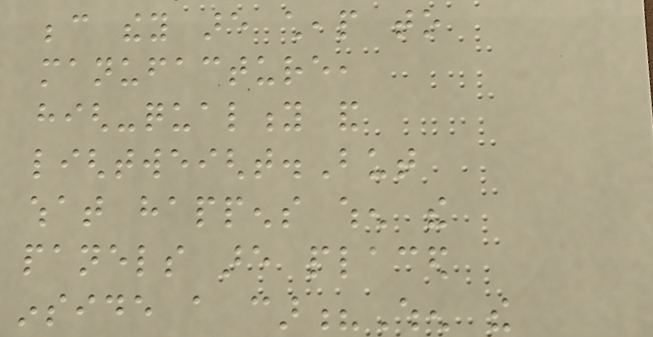because they are cheap to
manufacture,
high-quality and
lightweight.But
what happens when the
panels are placed
inside a car?When the
